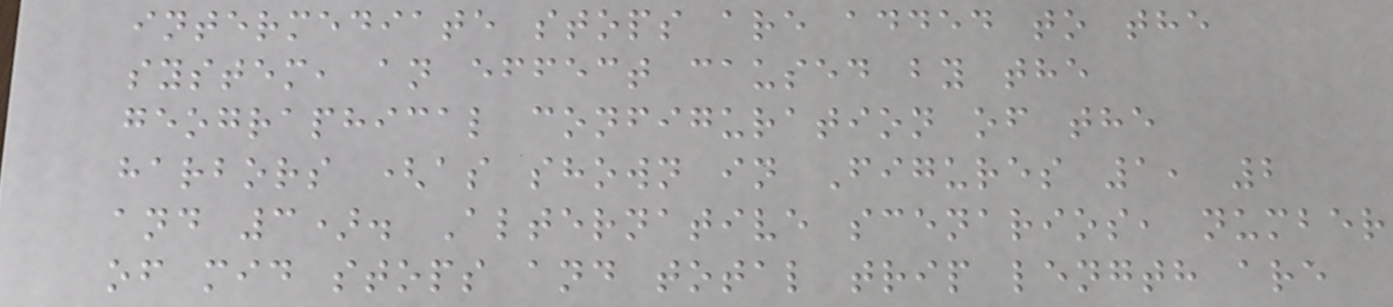intermediate stops are added to the
system, an effect caused by the
geographical configuration of the
harbors (as shown in Figures 1, 2
and 3). Alternative scenarios, number
of mid stops and total trip length are
